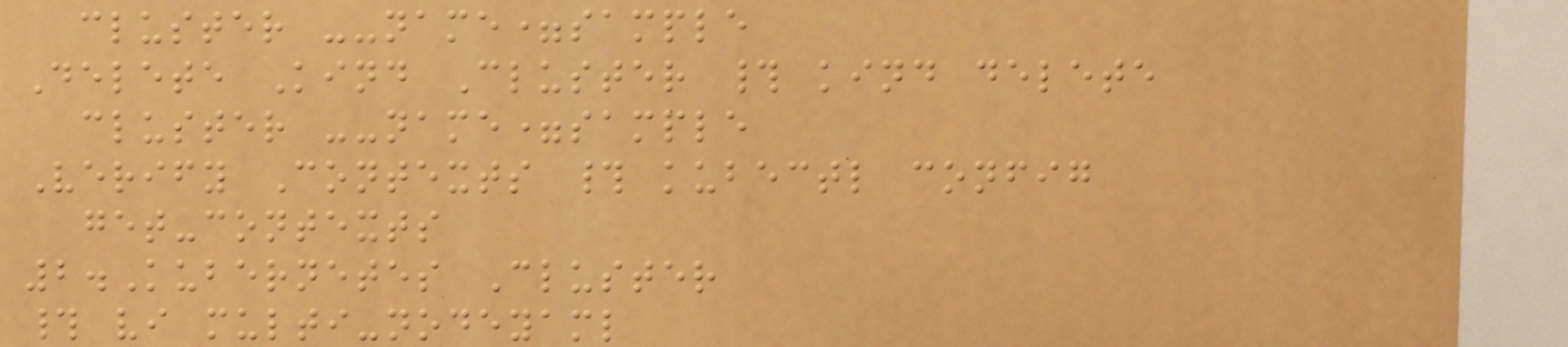cluster --name=sample
Delete Kind Cluster # kind delete
cluster --name=sample
Verify Contexts # kubectl config
get-contexts
2.Kubernetes Cluster
# vi multi-nodeyaml
